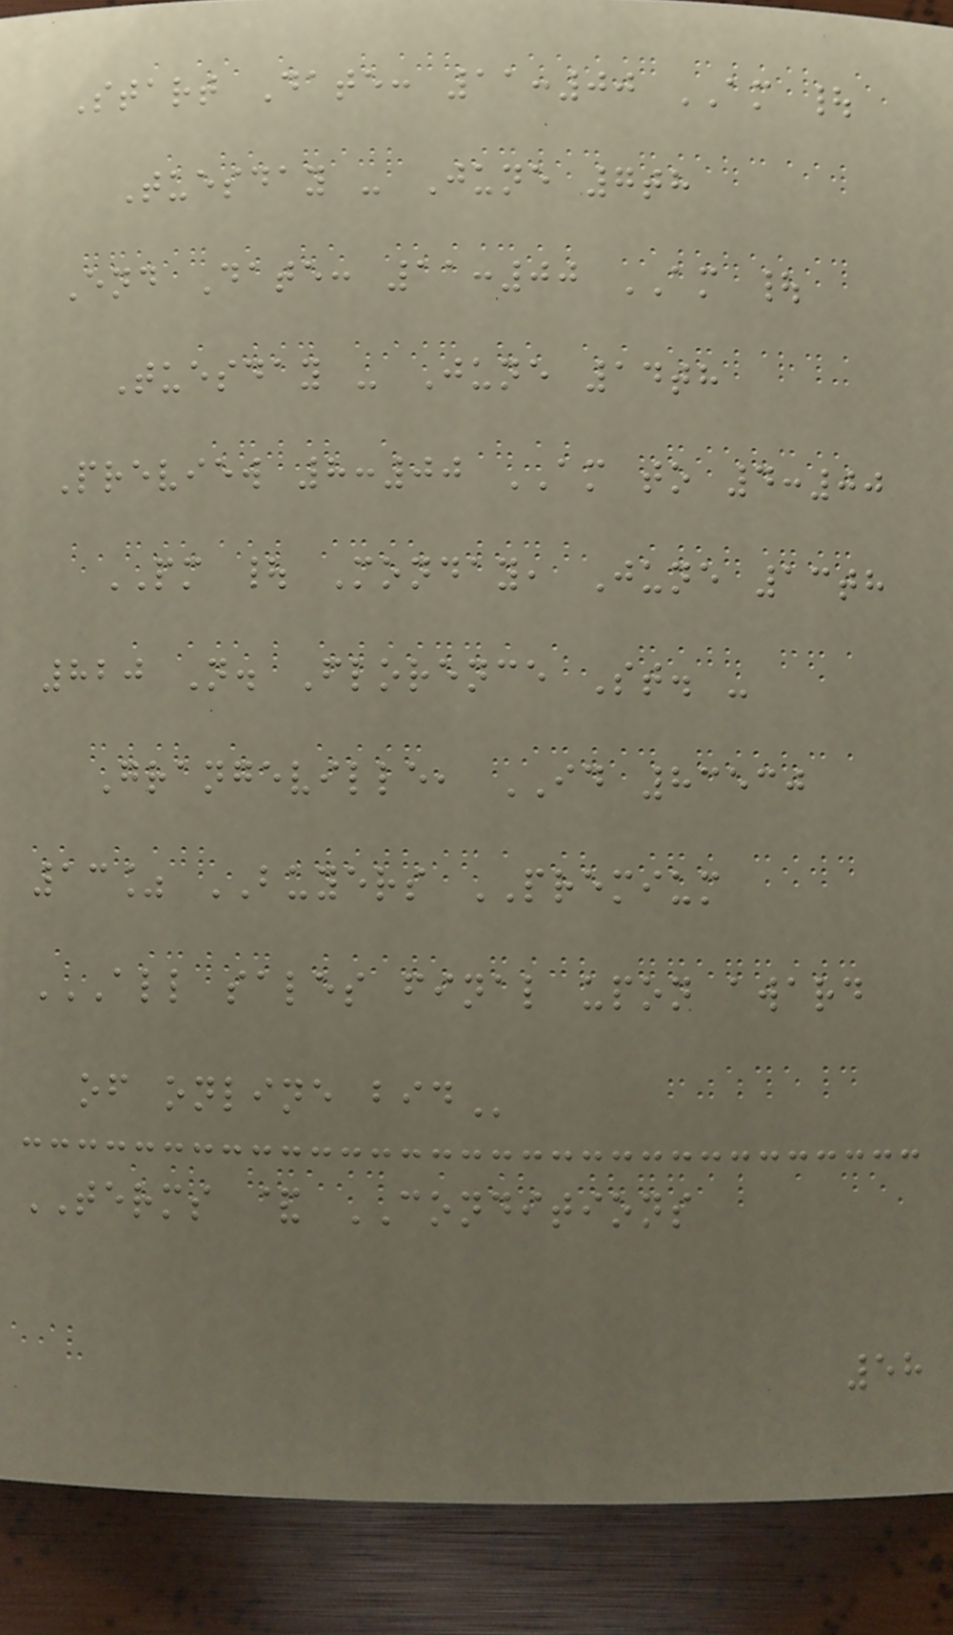Start Date: 11:00 AM |
Tuesday - June 7th
End Date: 11:00 AM |
Tuesday - June 14th
Preview 8:00 AM to 4:00
PM | Monday, June 13th
820 N. Florence St. -
Grangeville, ID 83530
13% BUYERS PREMIUM
ALL SALES FINAL UPON AWARD
OF ONLINE BID
TERMS & CONDITIONS
58
